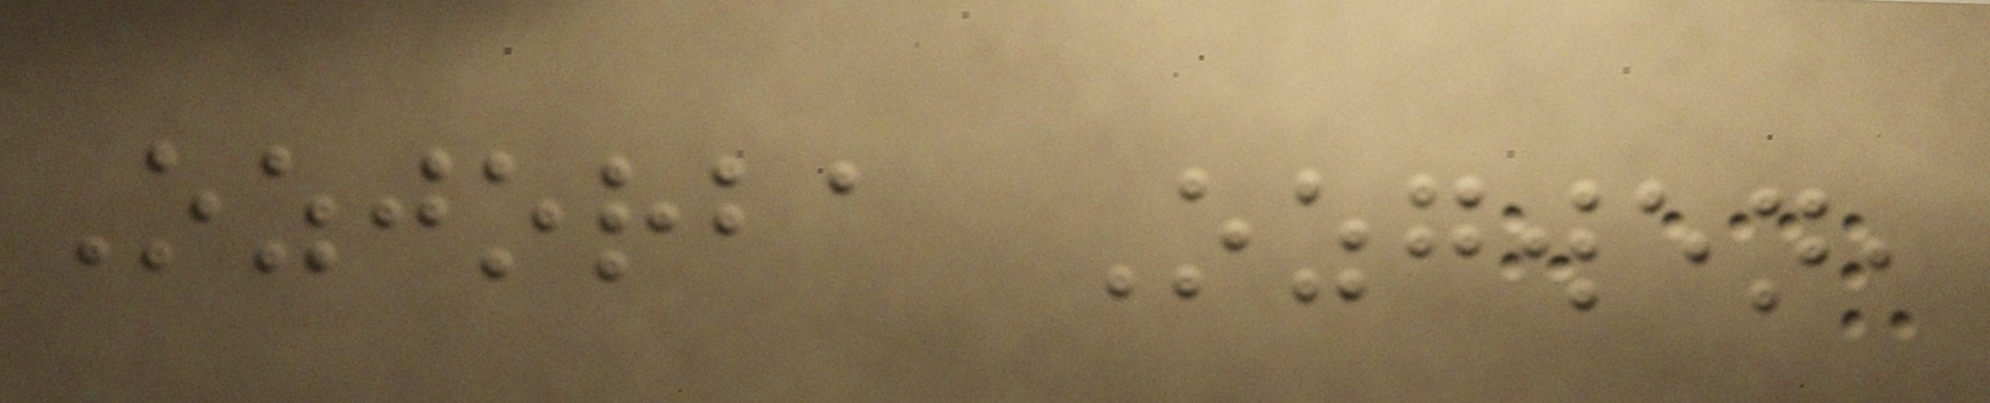Ozjorba Ozgwen,
